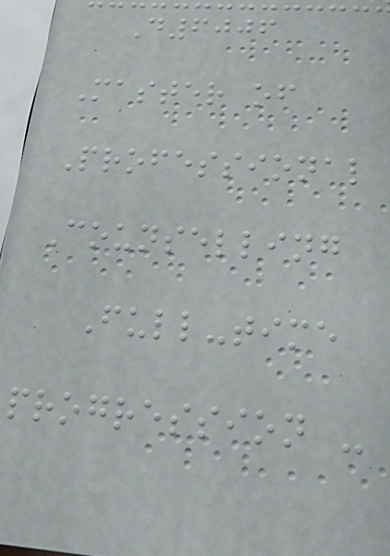D6006
Master of
Professional
Counselling
Full-time
progression -
